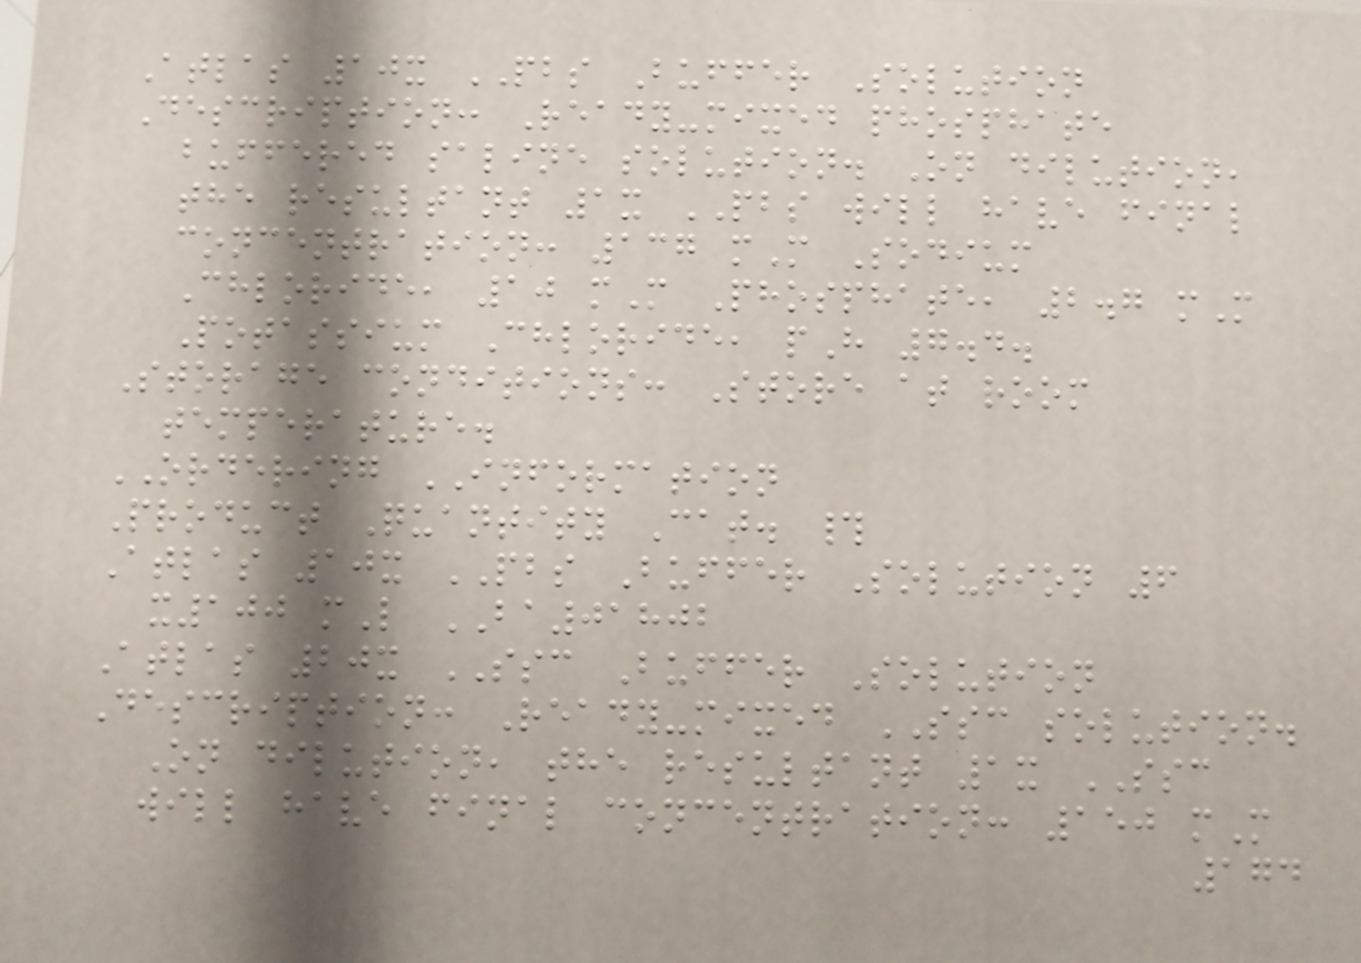Atlas 10x PBS Buffer Solution
Description: Ready-mixed phosphate
buffered saline solution. On dilution,
the resultant 1x PBS will have final
concentration: 137 mM Sodium
Chloride, 10 mM Phosphate, 2.7 mM
Potassium Chloride, pH 7.4.
Storage conditions: Store at room
temperature.
ORDERING INFORMATION
Product Quantity Cat. #
Atlas 10x PBS Buffer Solution 6
x100 mL BA01802
Atlas 20x SSC Buffer Solution
Description: Ready-mixed SSC solution.
On dilution, the resultant 1x SSC
will have final concentration: 150 mM
174
